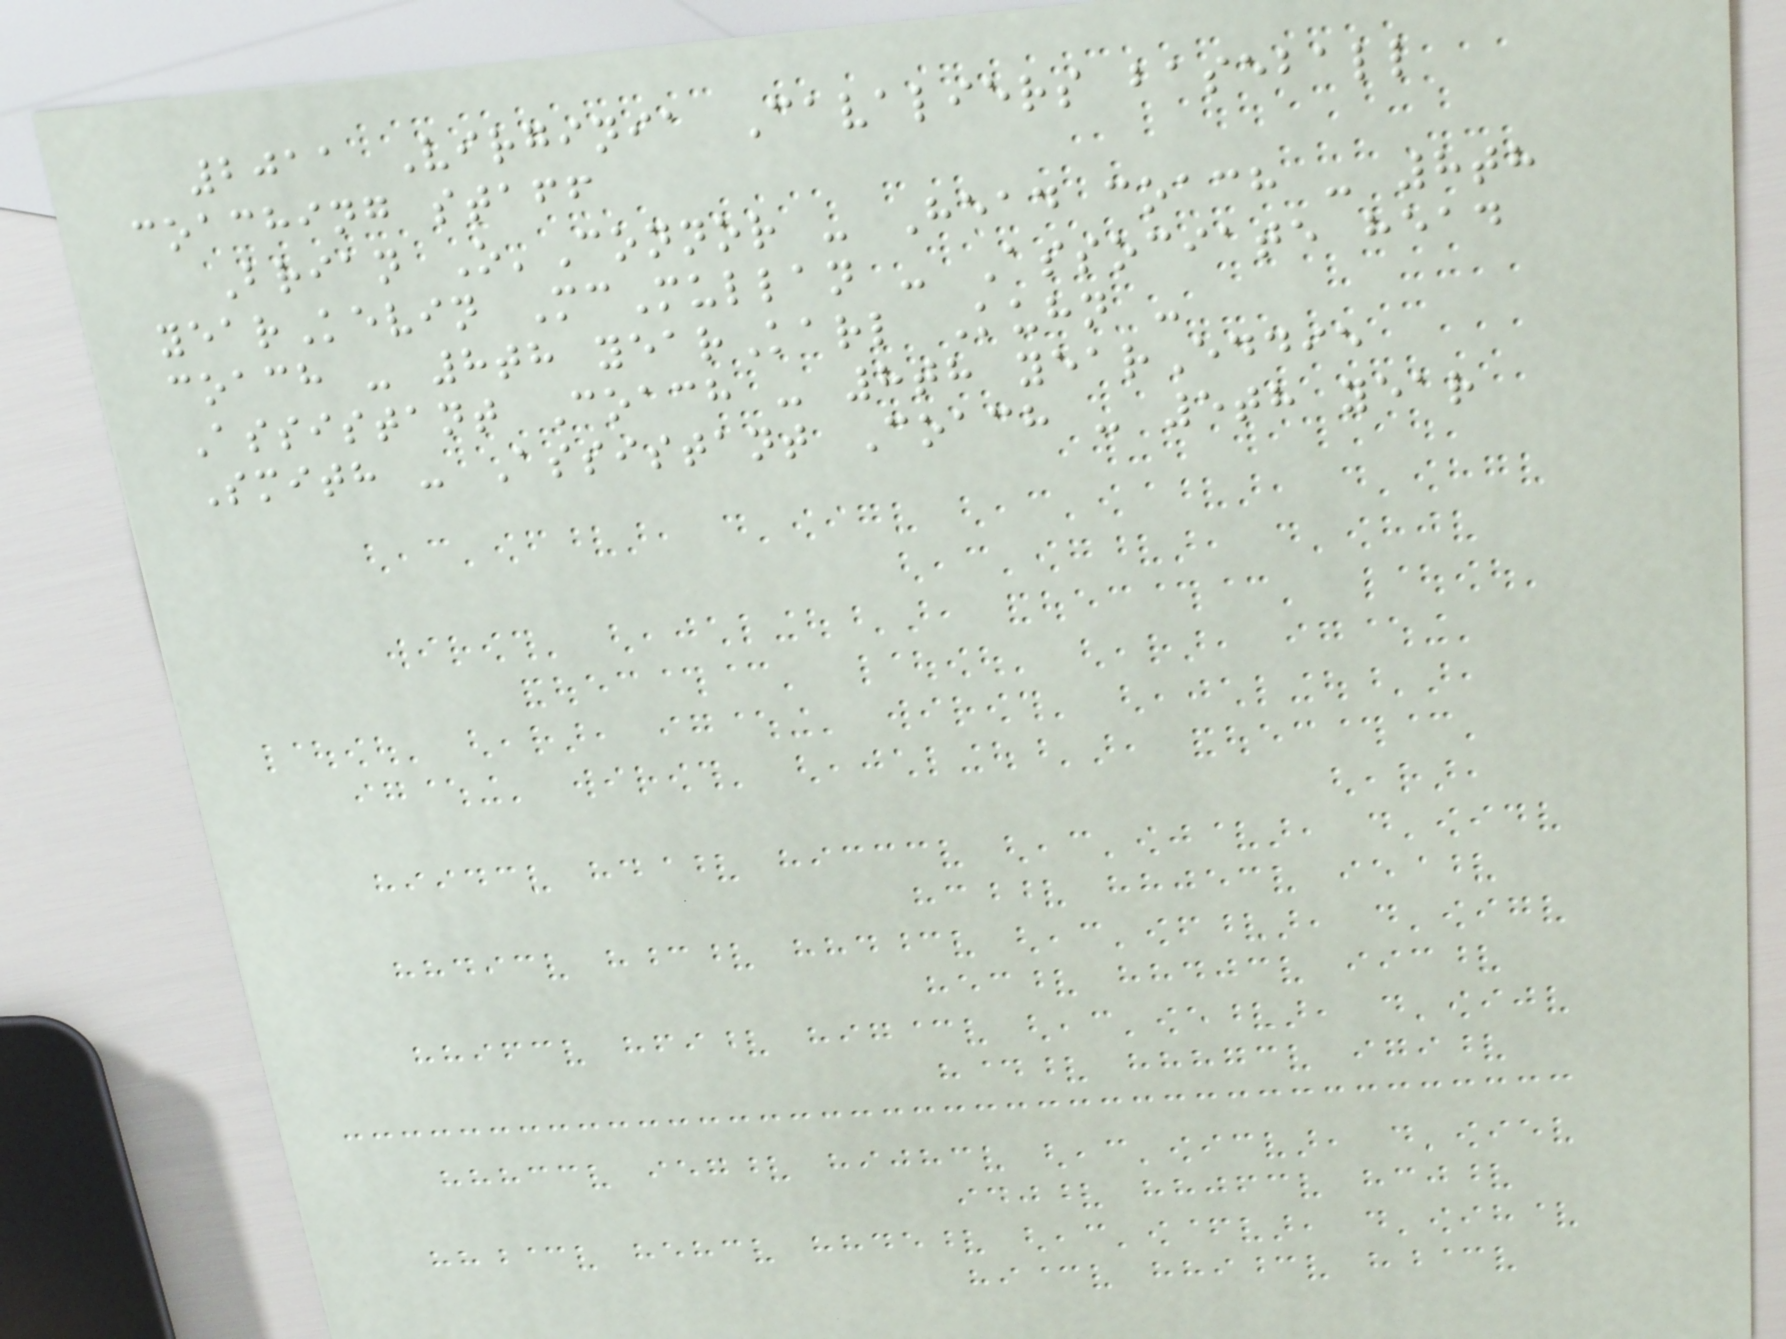2011 Virginia Cavaliers baseball
coaching staff
Brian O'Connor - Head coach - 8th
yearKevin McMullan - Associate head
coach - 8th yearKarl Kuhn -
Assistant Coach - 8th yearEddie
Smith - Assistant Coach - 5th year
